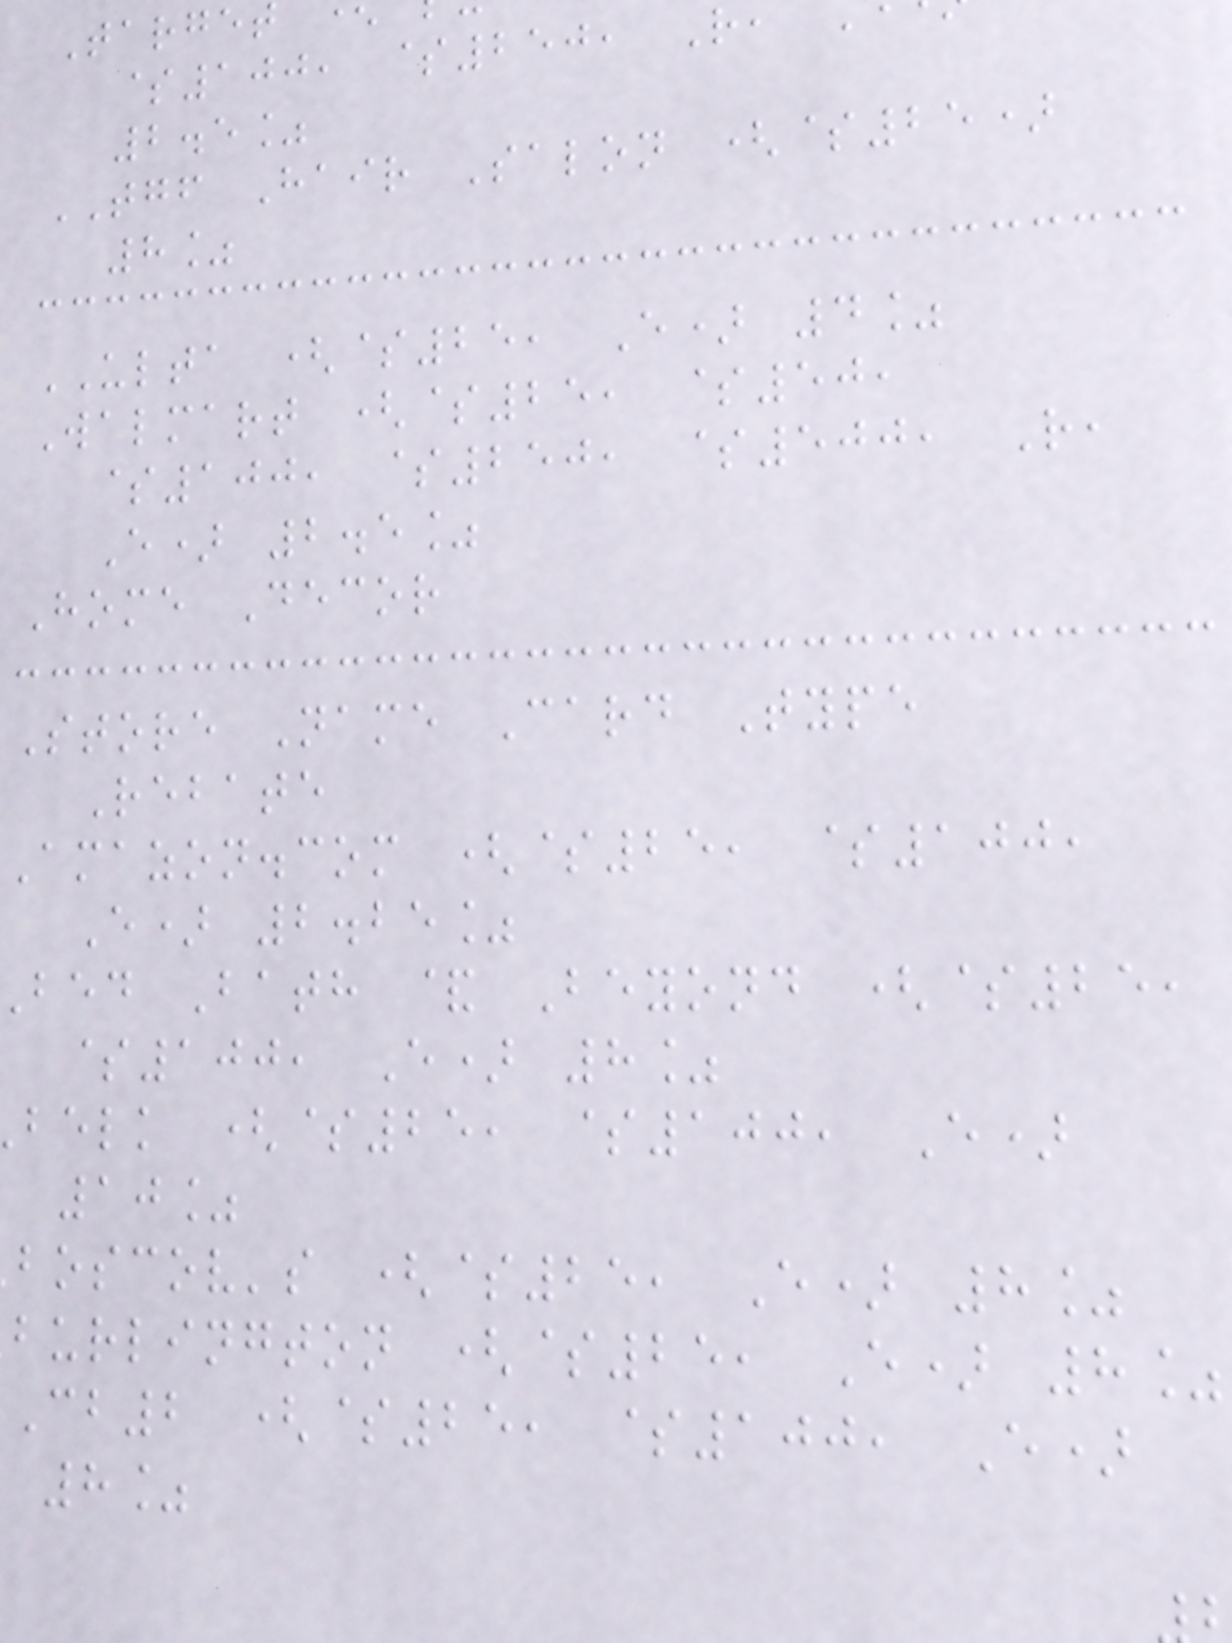$100, $250, R
2.5%
TGF Hair Salon ($25)
8%
ULTA ($25, E) 4%
Walmart ($25, $50,
$100, $250, $500, R,
E) 2.5%
Home Decor
Store Name Card Type
Rebate
Amazon.com ($25, $100,
E) 2.25%
bed Bath & Beyond ($25,
$100, E) 8%
belk ($25, $100, E)
10%
boscov's ($25, E) 8%
burlington ($25, E) 8%
cb2 ($25, $100, E)
8%
